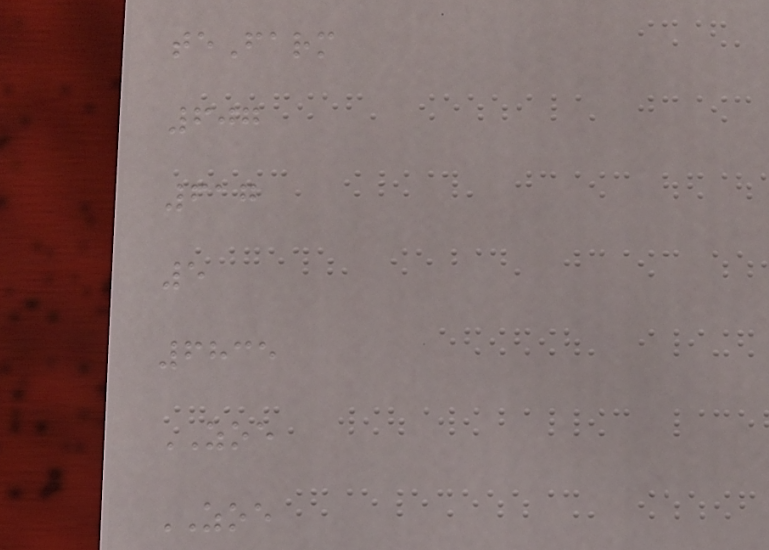teFarm
607
617
5
6835
ZOE
ZOE
